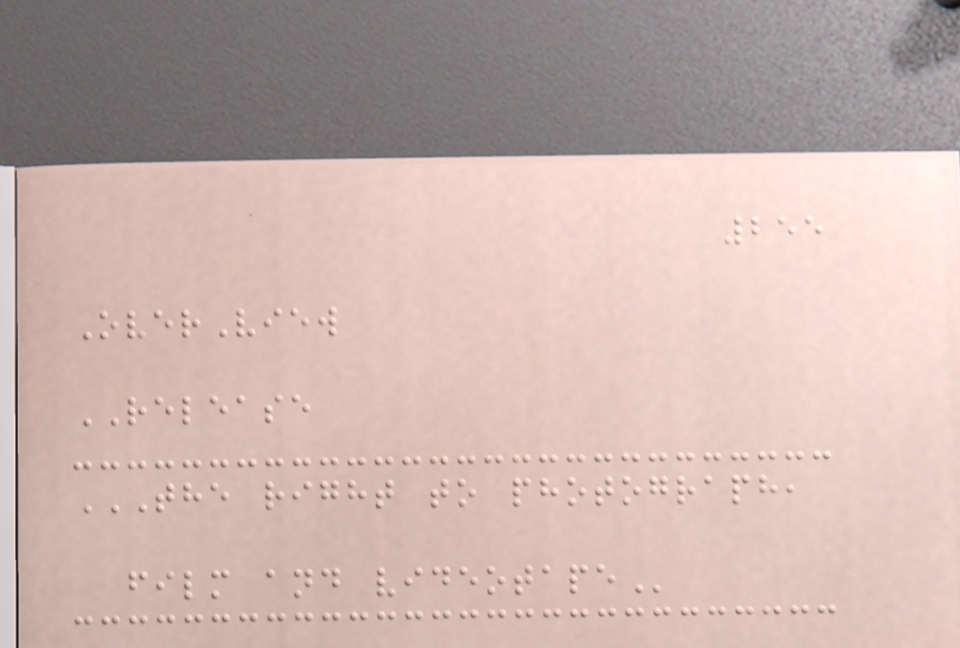255
OverView
RELEASE
THE RIGHT TO PHOTOGRAPH,
FILM AND VIDEOTAPE
